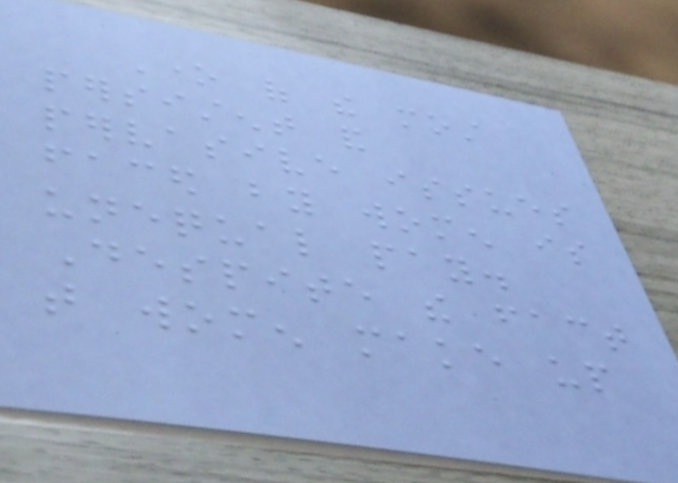One of the most
persistent and
pervasive issues
faced by women is
unequal pay.
Despite the fact
that women make up
